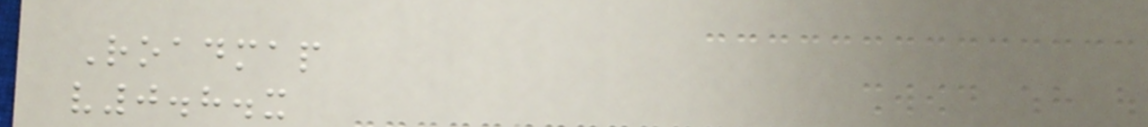Roadmap
v0.8.x
